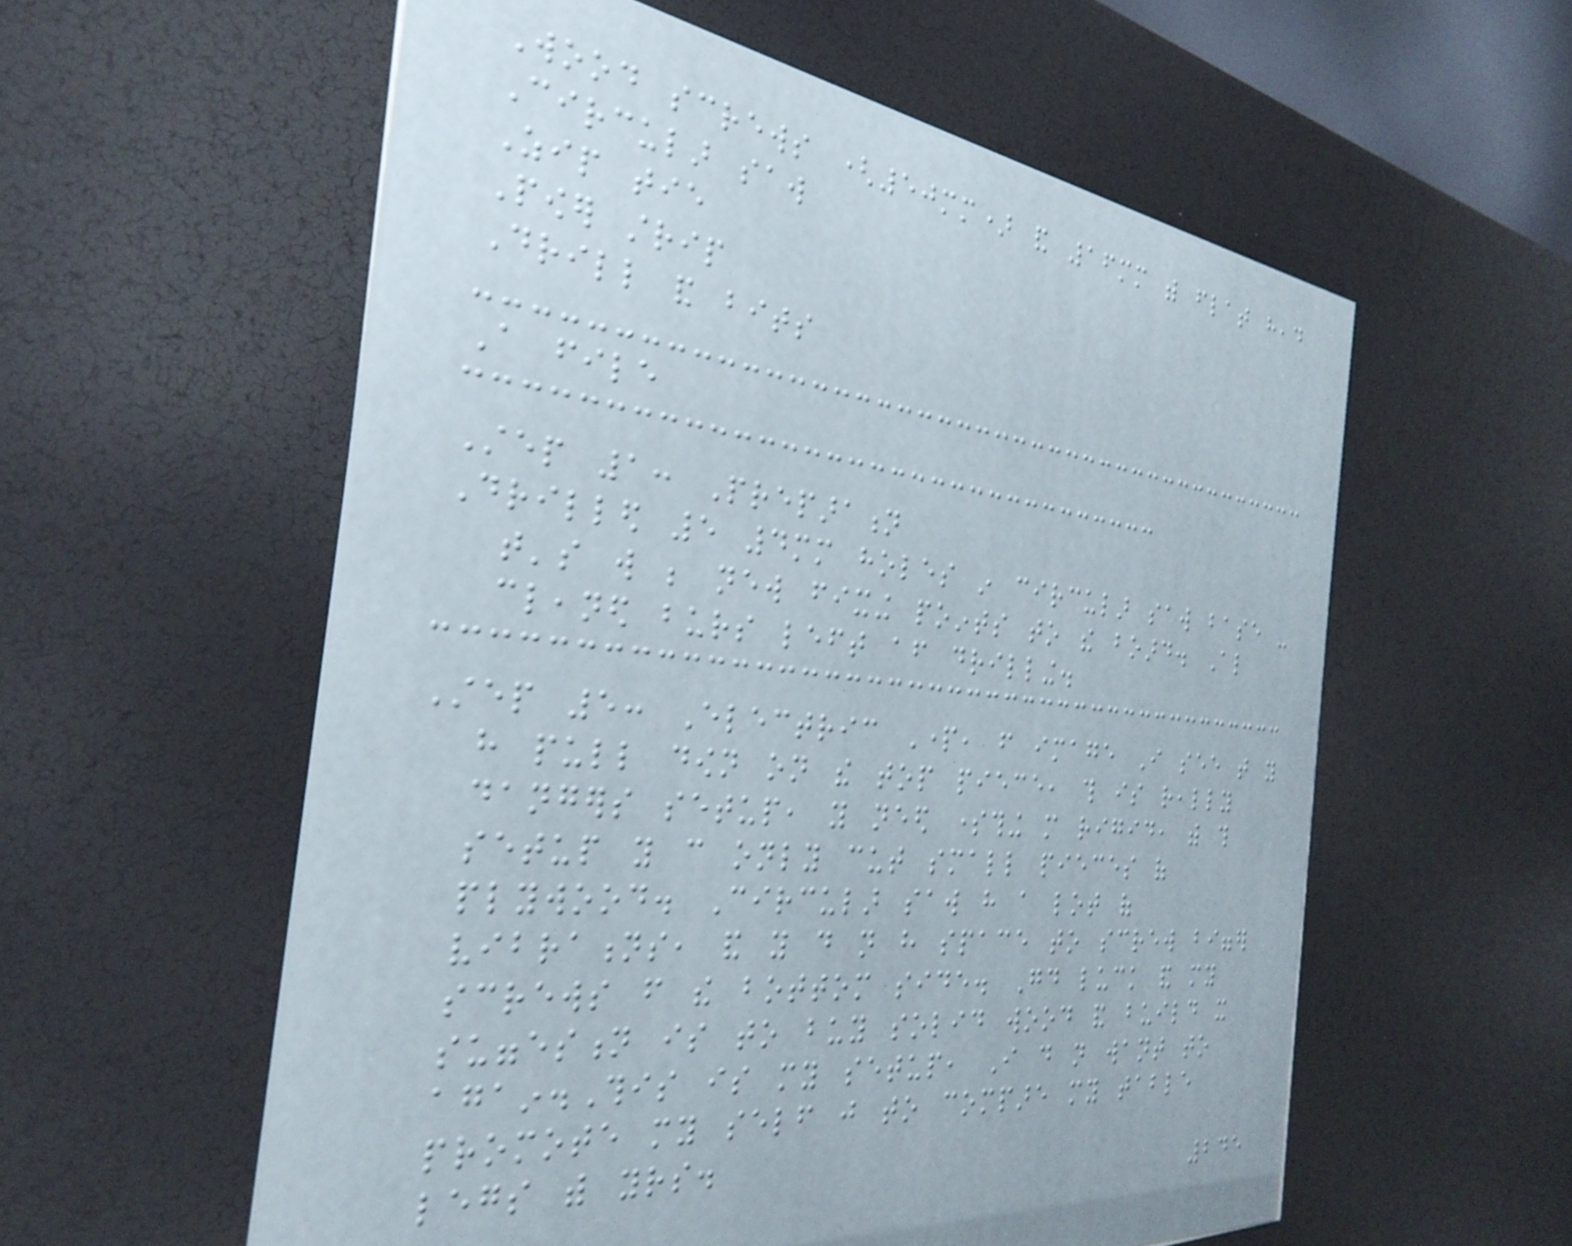Wood screws (50mm) and 16mm with flat head
Circular saw
Zip tie
Power strip
Drill and bits
A file
Step 1: Preparation
Drilled 5 4mm holes in circular saw base -
that's will be new fixing points to the board. Also
cleaned burs left after drilling.
Step 5: Electric Part, from image I see that you
have pull down on the top piece, this is really
dangers setup, you need something more rigid, with this
setup you can only cut small pieces of
plywood. Circular saw have a lot of
vibrations, and you do not have space to screw bigger
screws from the bottom side. Good luck and my
suggestion is to buy solid wood and build it
again.This is my setup, I do not want to
promote my self just to compare my table
legs with yours.
245
